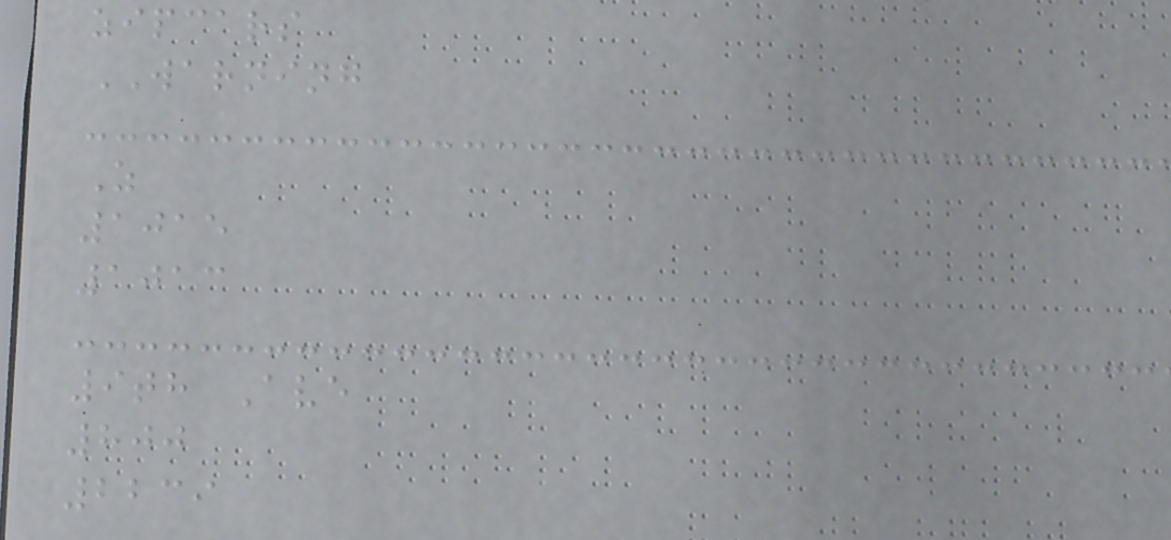zipcars
WARNING
Z
1015
1013
9th Ave
800
2239
